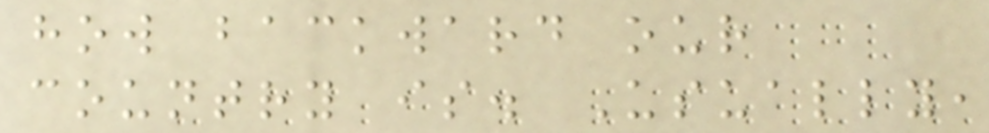how backward our
country is. Usually,
